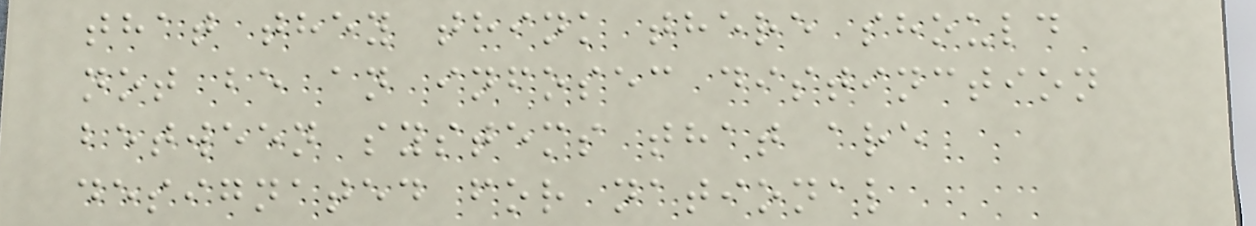that they think there should
not be an infosec distinction
between systems that are
designated for national
